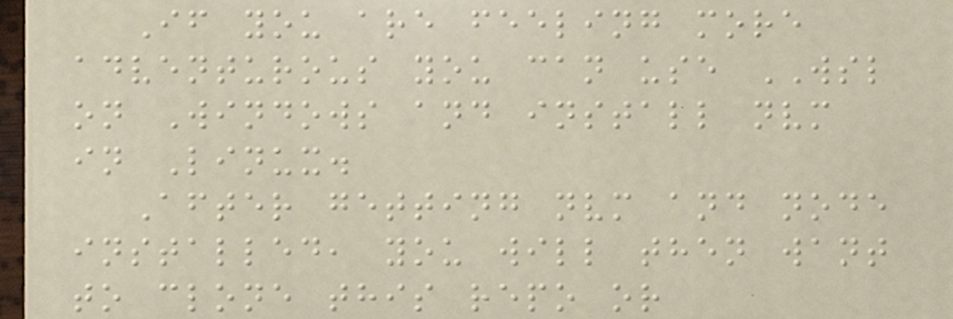If you are feeling more
adventurous you can use WSL
on Windows and install nvm
in Linux.
After getting nvm and node
installed, you will then want
to clone this repo or
